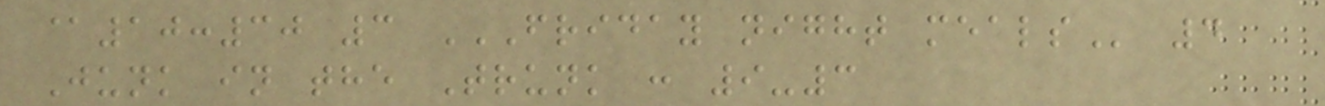@10:30 3 FRIDAY NIGHT MEALS 4
Junk in the Trunk : 9-3
